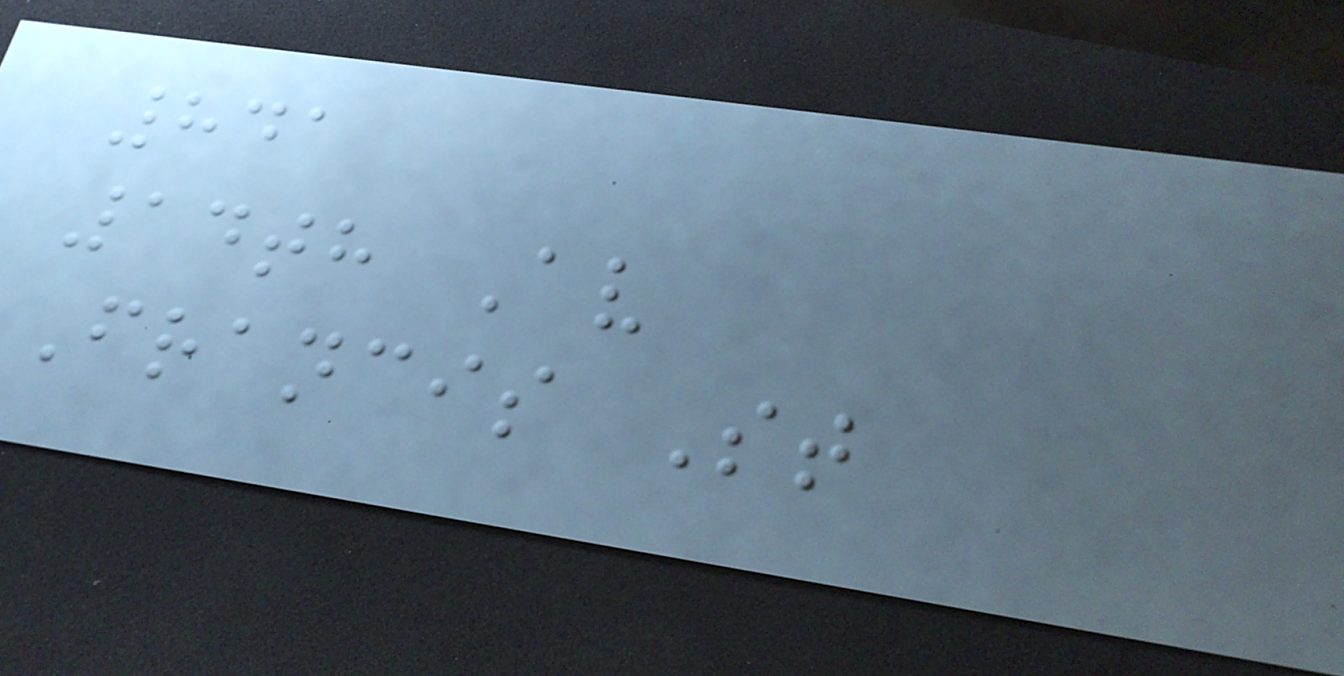841
14th Av
Francis St
